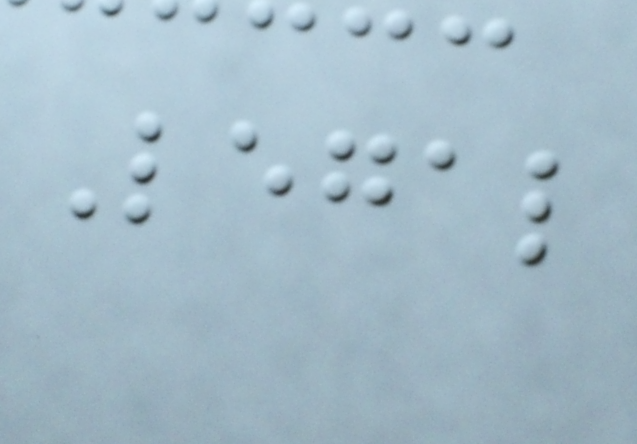Legal
